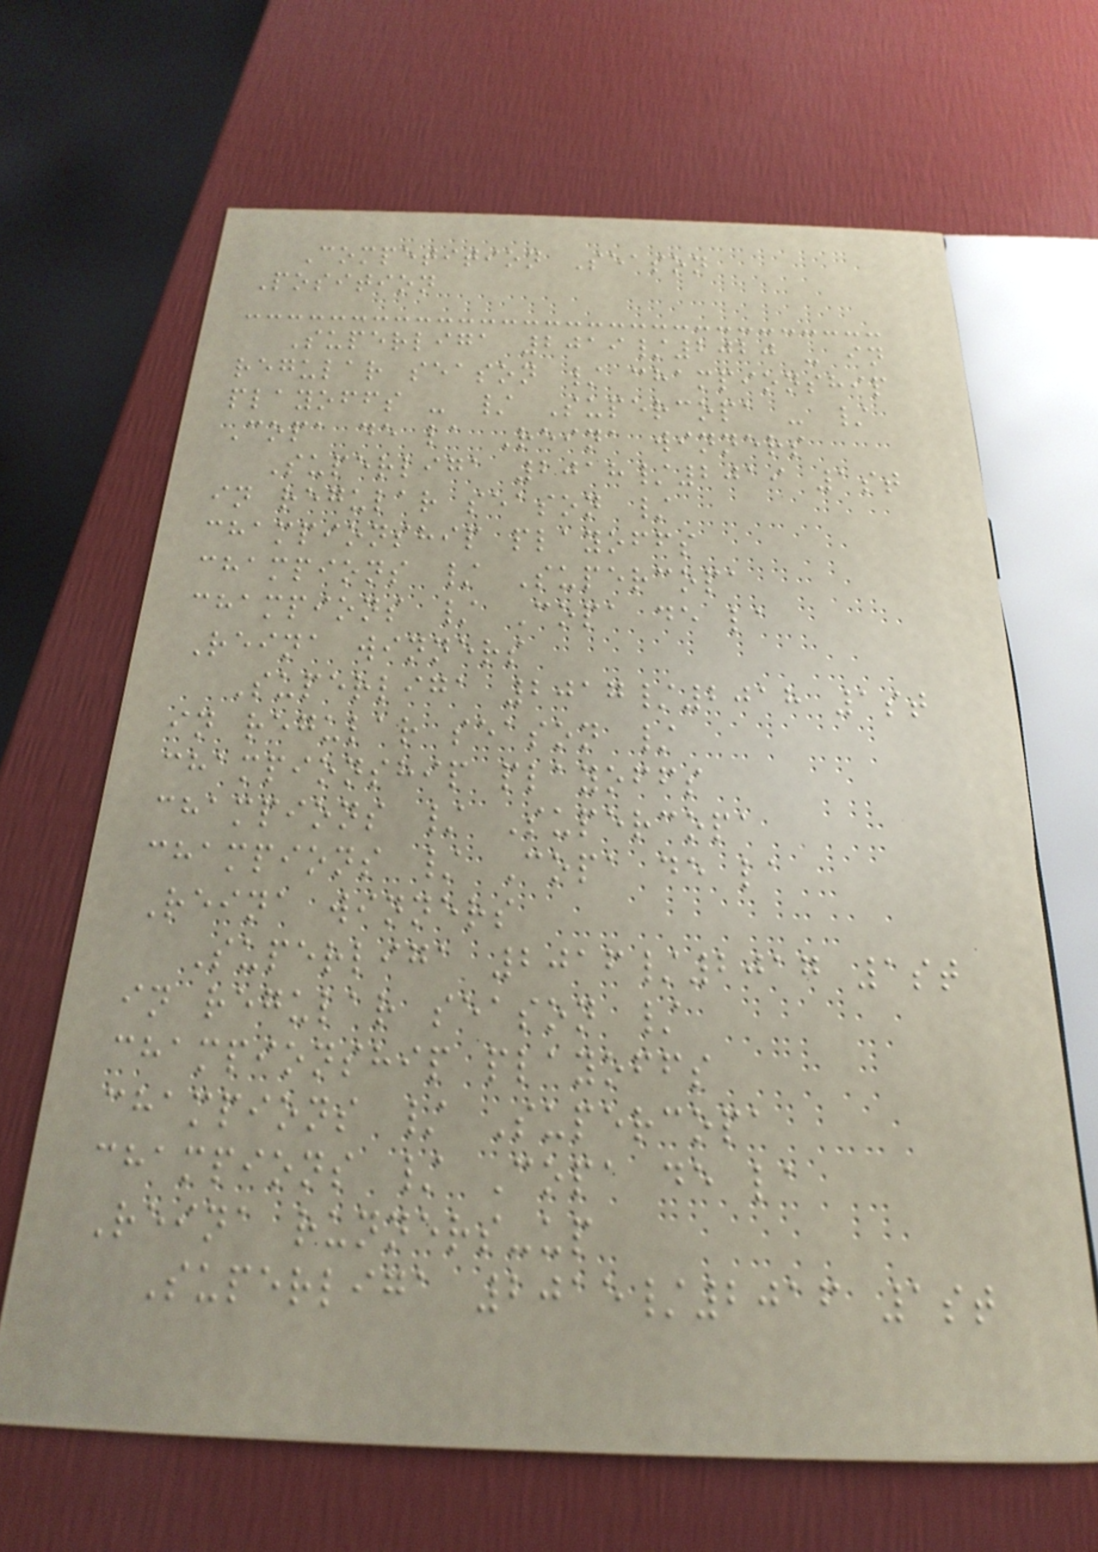Competition Season
Position
Superliga 2019/2020 - in
regular season / championship
playoffs - / Supercopa - /
Copa de la Reina winners
Superliga 2018/2019 1st
in regular season /
championship playoffs
champions / Supercopa
champions / Copa de la
Reina winners
Superliga 2017/2018 1st
in regular season /
championship playoffs
champions / Supercopa
champions / Copa de la
Reina winners
Superliga 2016/2017 1st
in regular season /
championship playoffs
champions / Supercopa
champions / Copa de la
Reina runners-up
Superliga 2015/2016 1st
